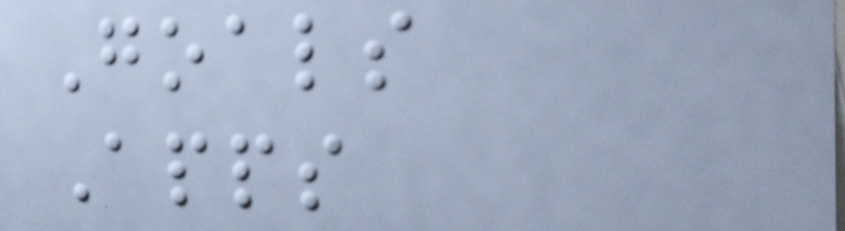Goals
Apps
